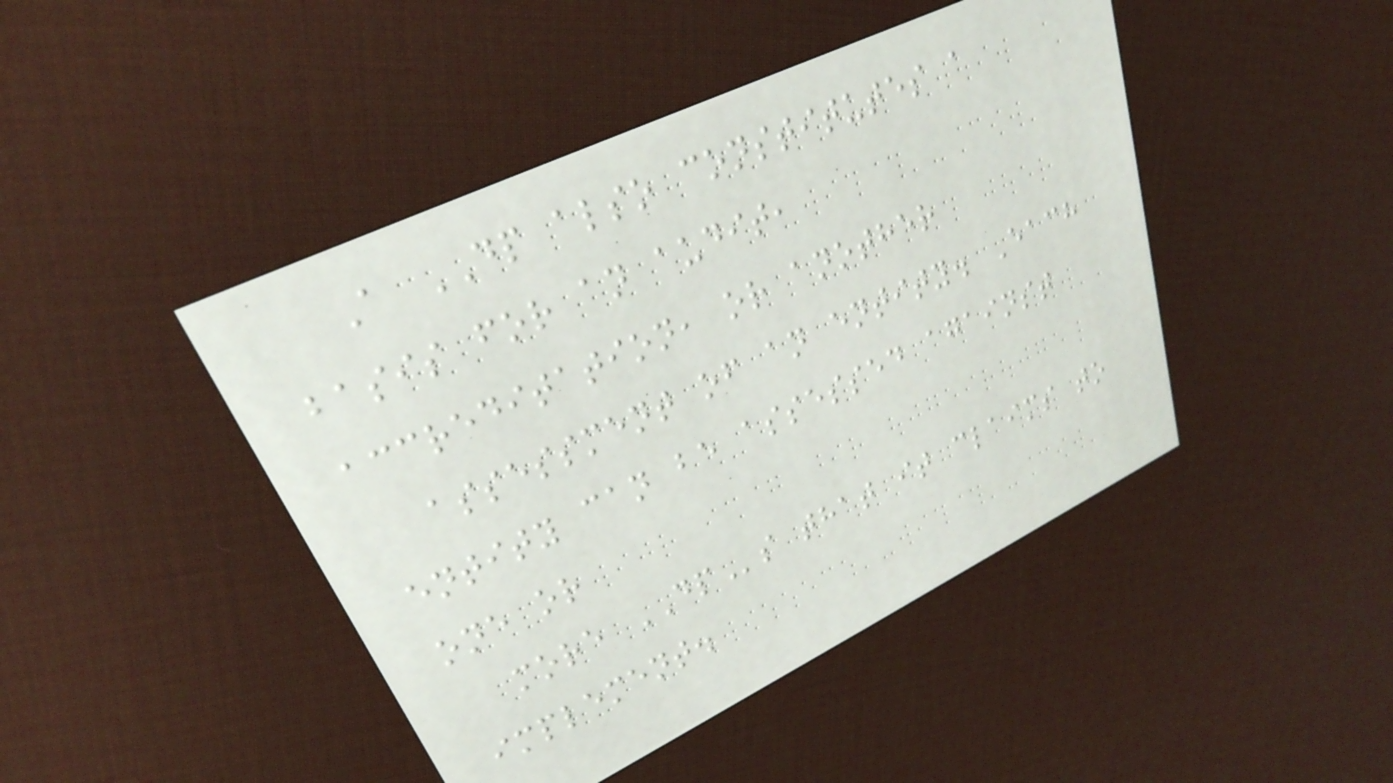A DP also constitutes a
basis for an audit,
accreditation, or another
assessment of an entity. Each
entity can be assessed against
one or
more DPs that it claims to
implement.
